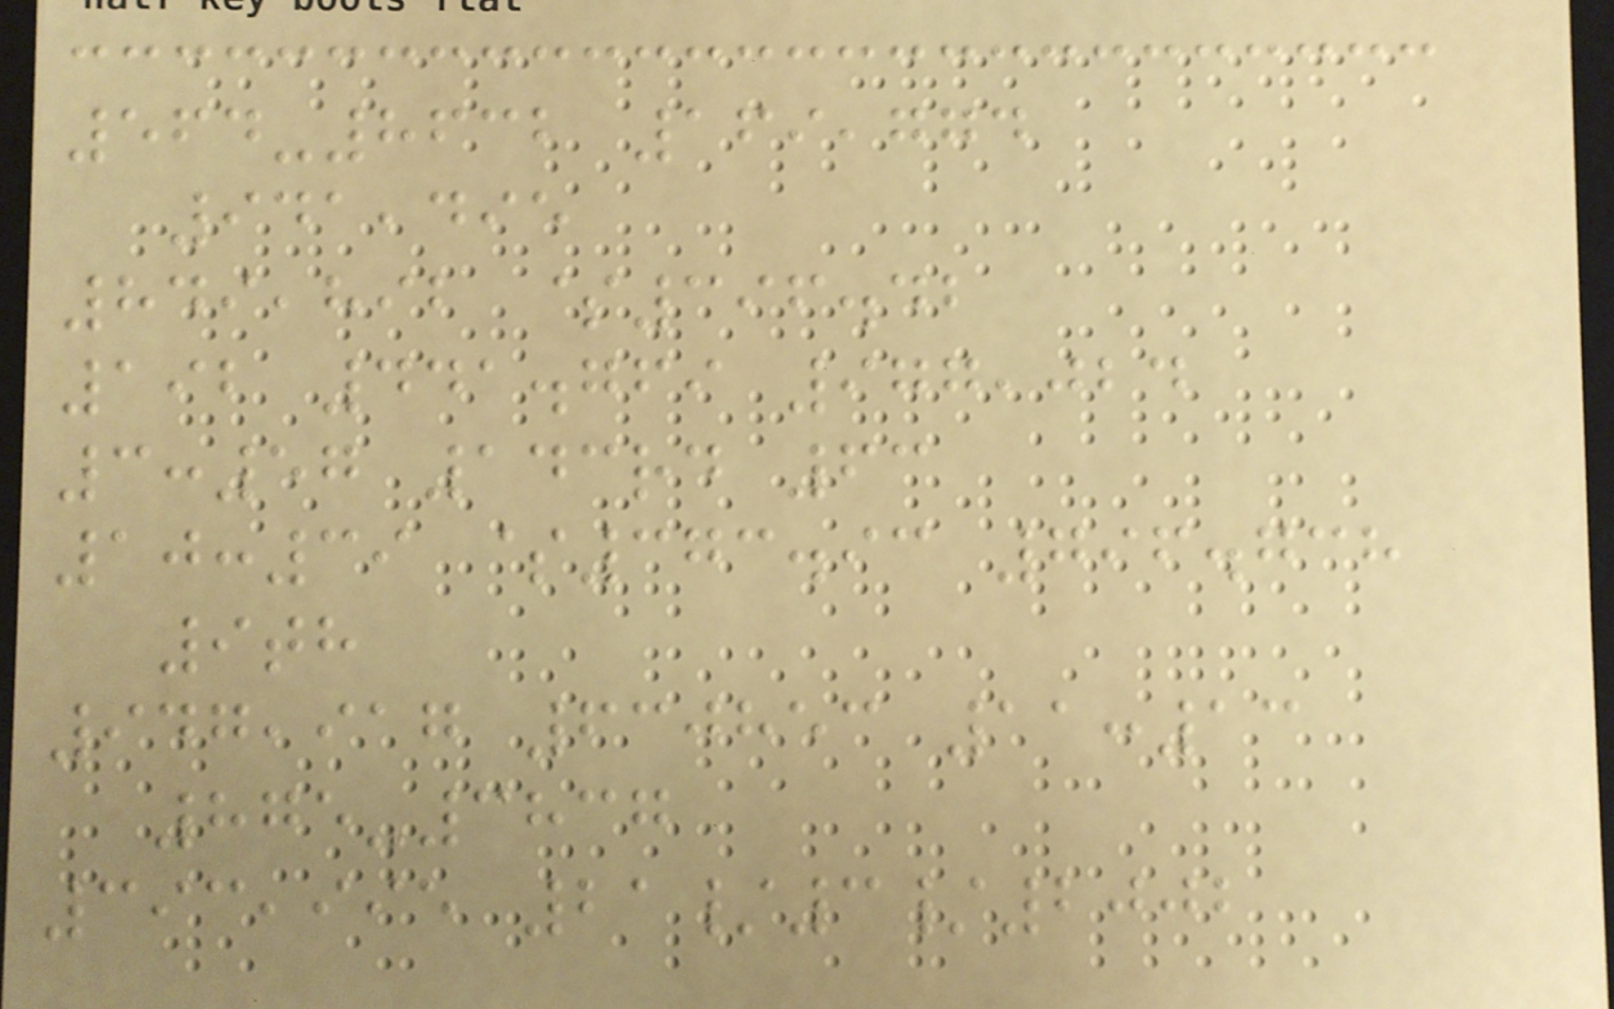564-8632 169,774
941,495
849,892 $396.42
192 441.769 977,024
3:57 143rd 63
10:39 $373.93 796.738
9th
947,917 630853 11:13
875-3837
393,995 21/3/2002
